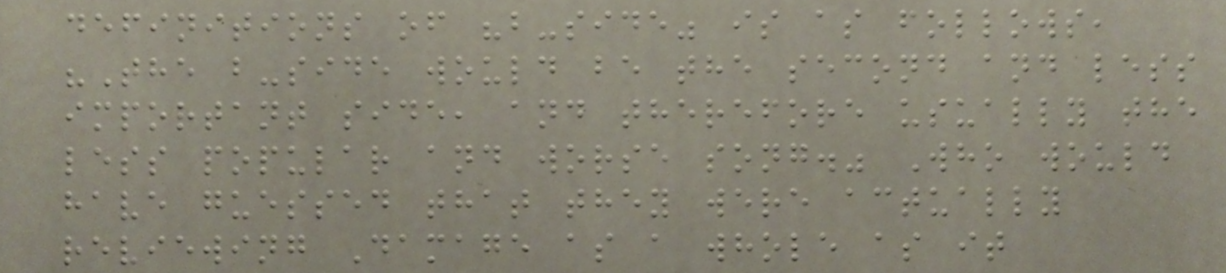definitions of "b-side" is as follows,
"The b-side would be the second and less
important side, and therefore usually the
less popular and worse song." Who would
have guessed that they were actually
reviewing Damage as a whole as it
